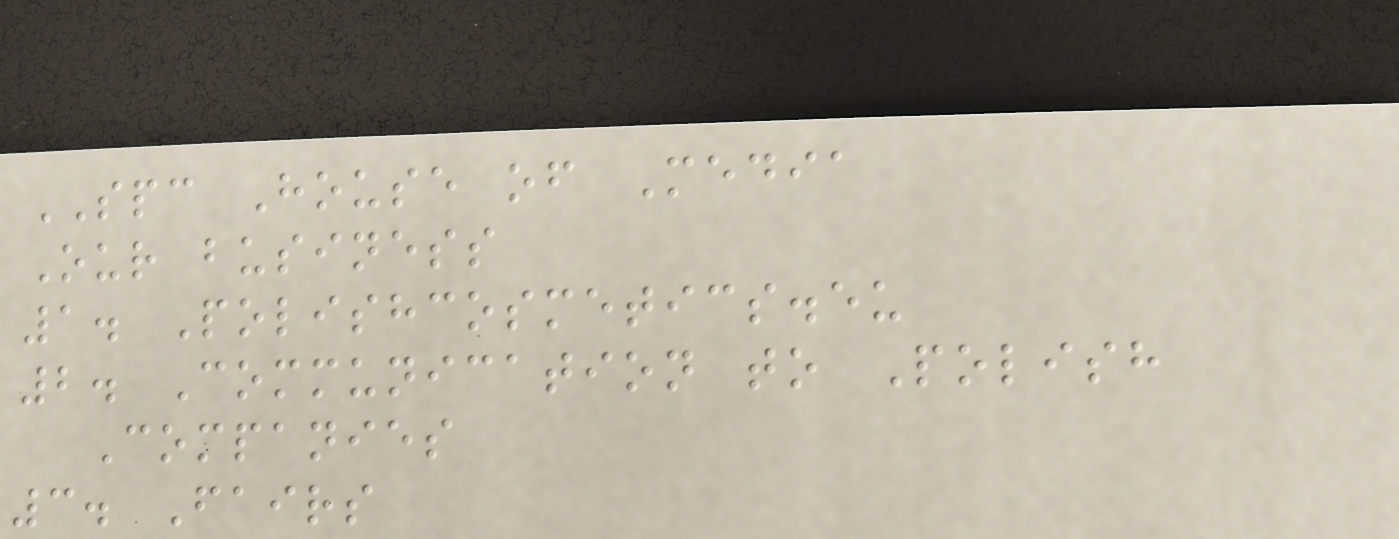SPC House of Media
Our business
1. Polishcosmetics.eu
2. Communication to Polish
Companies
3. Fairs
